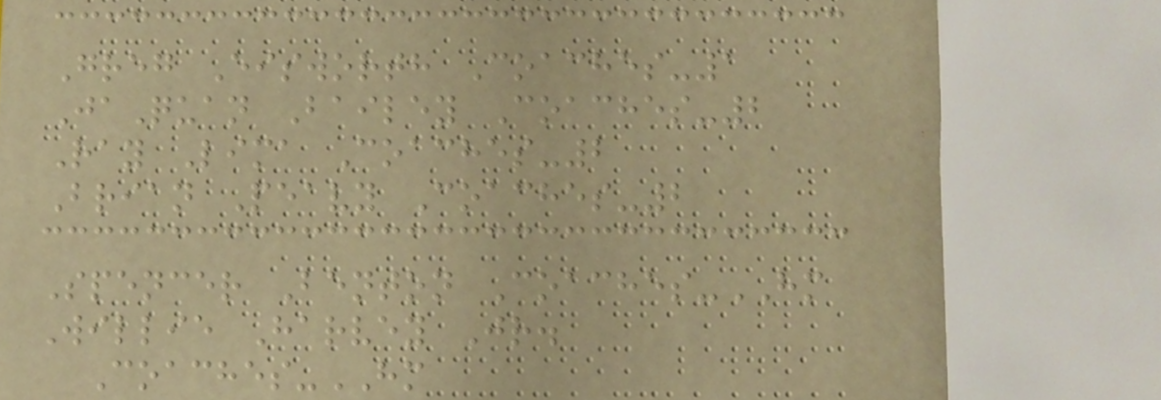Greg Eisworth Coaches-1
JaQuan Bailey Coaches-2
Ray Lima Coaches-2
Brian Peavy Coaches-2
Spencer Benton Coaches-HM
Willie Harvey Jr.
Coaches-HM
